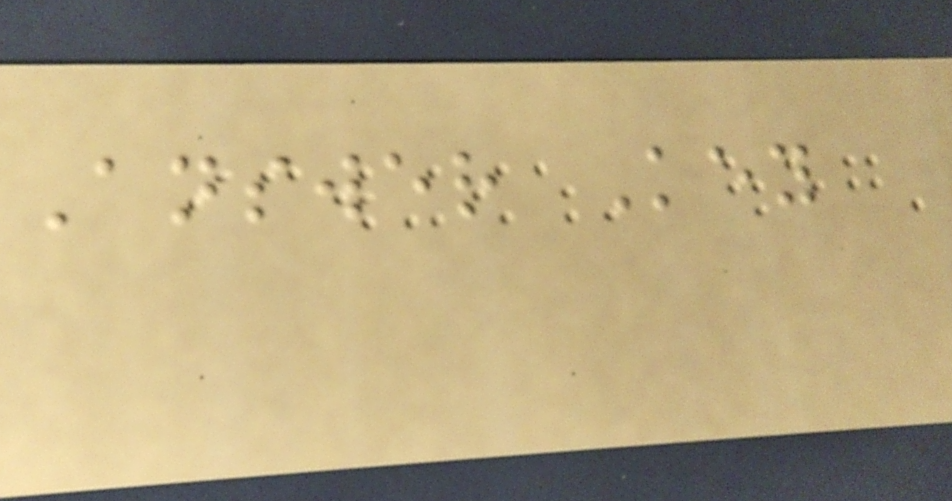Answer Key
